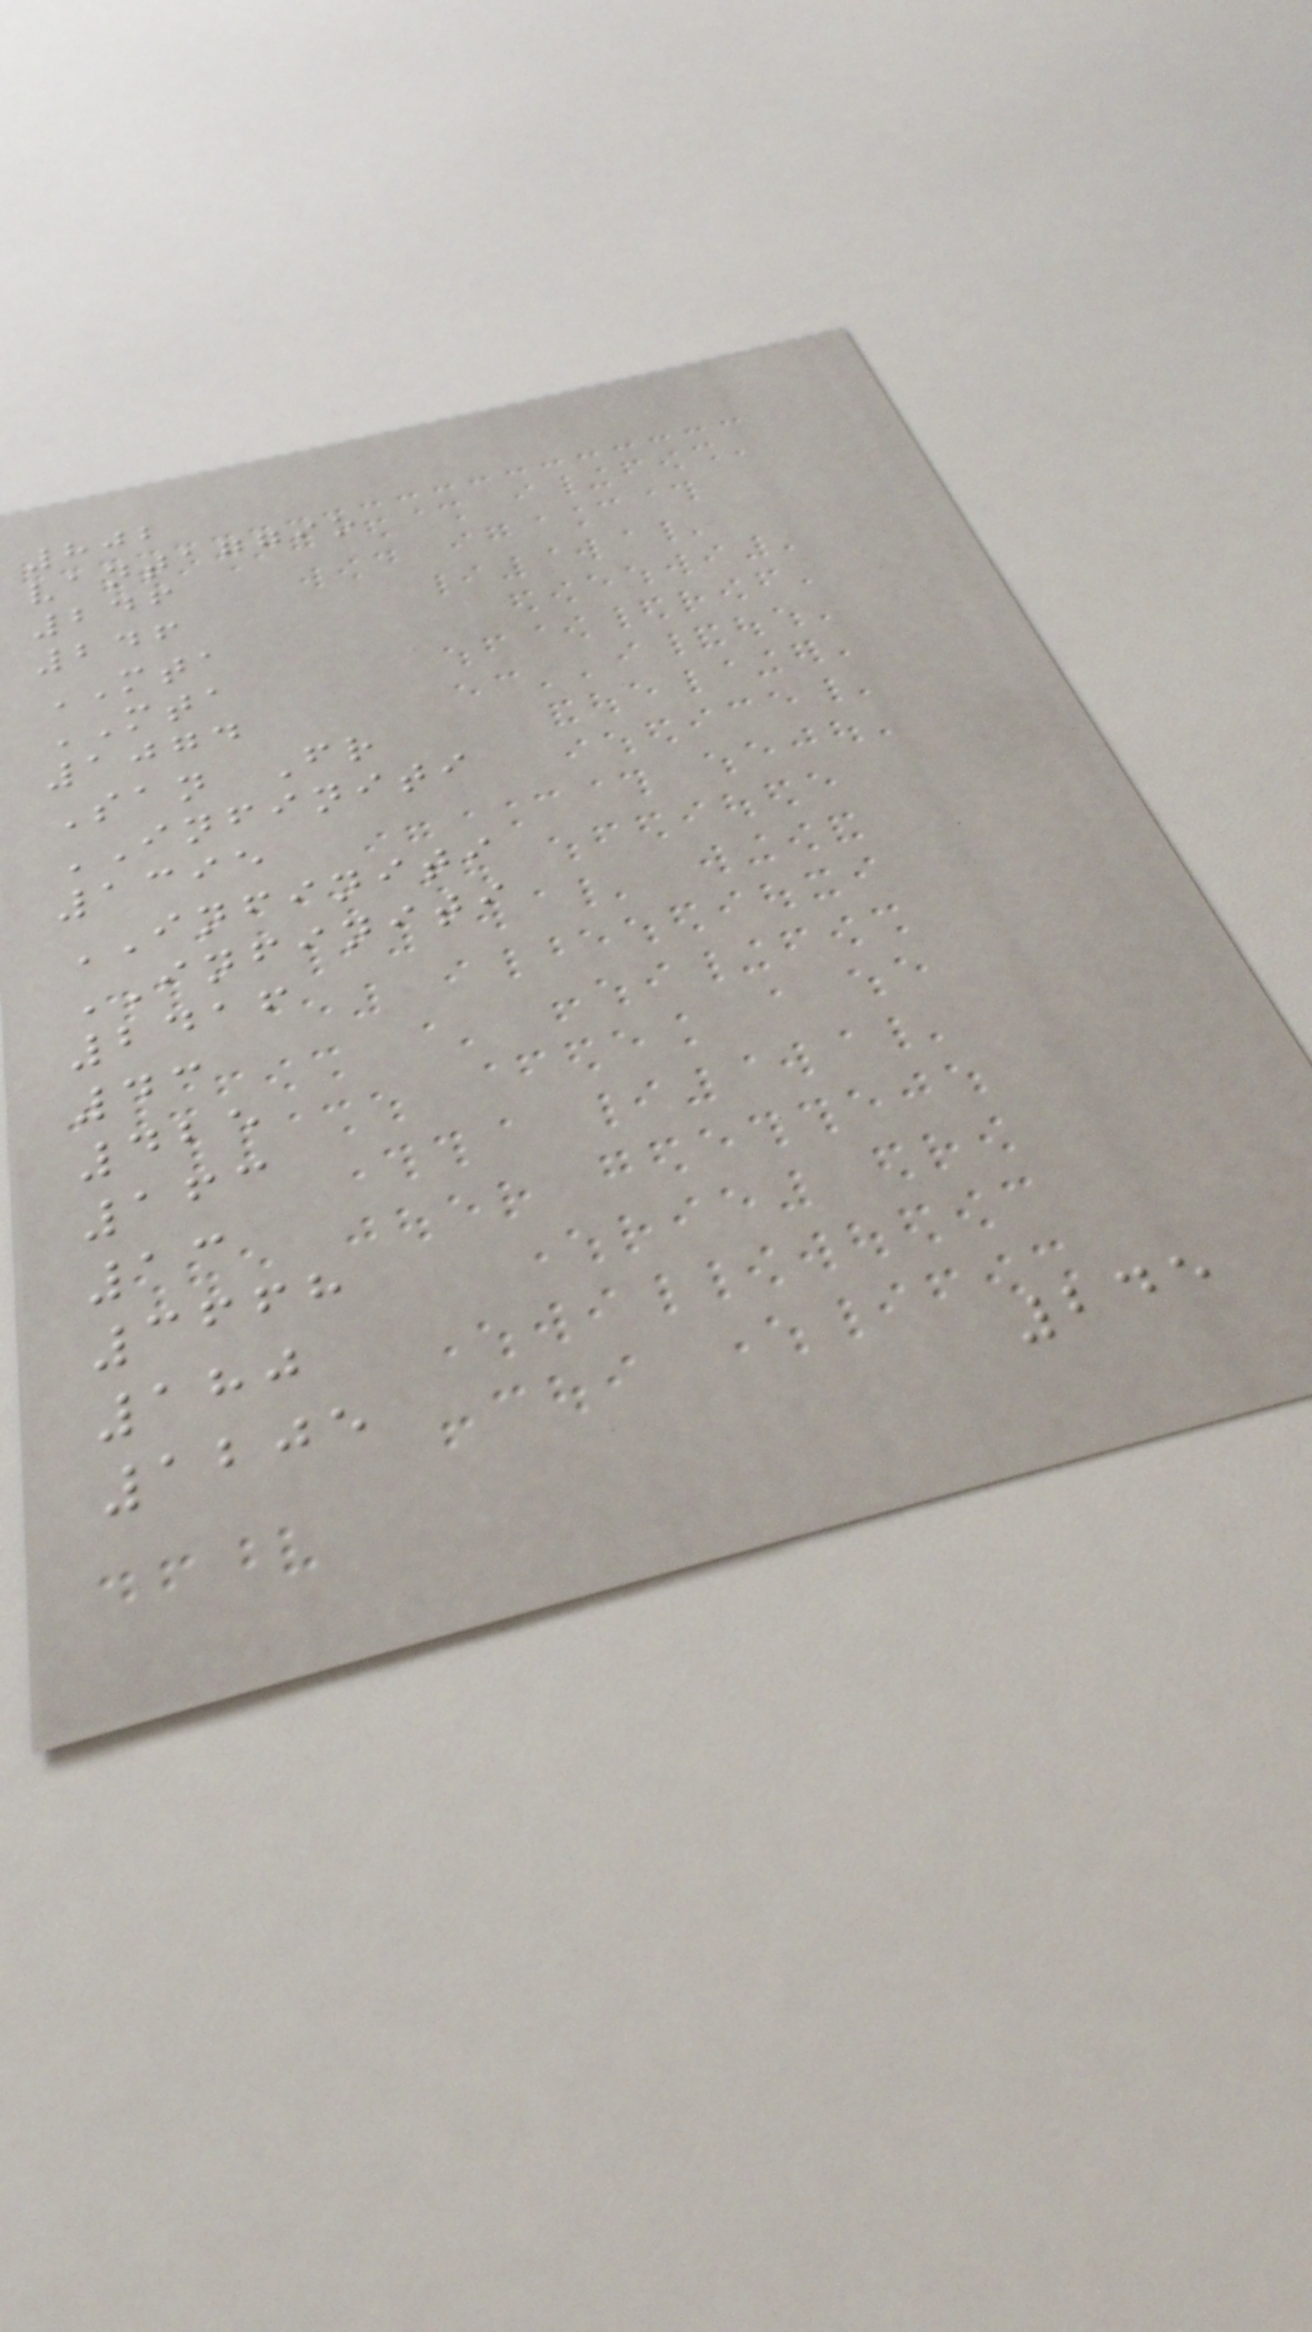802
vantaggio
246
246
MTA
MTA
1074
San Fr
INFINITI
1395
INFINITI
INFINITI
2416
43
425
163
13
3668
180
1205
245
